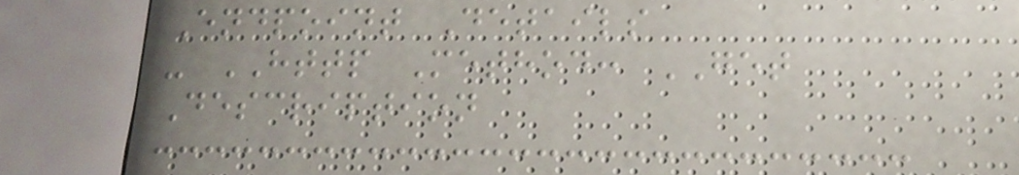Endpoint Details
- HTTP Method: GET
Description
